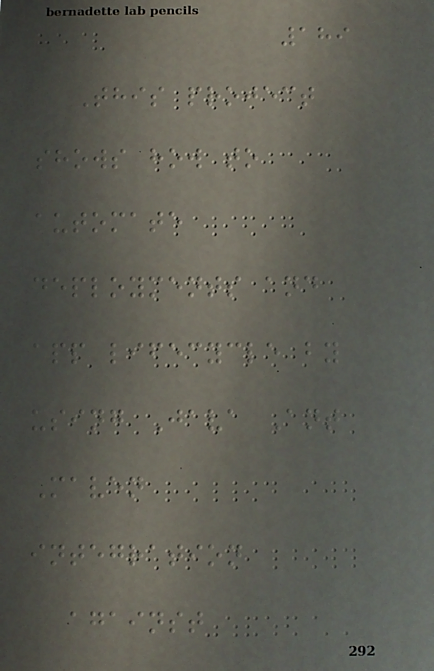189
This project
shows how to
automate
deployments and
app lifecycle by
using Java Ant
Maven
integration
against
